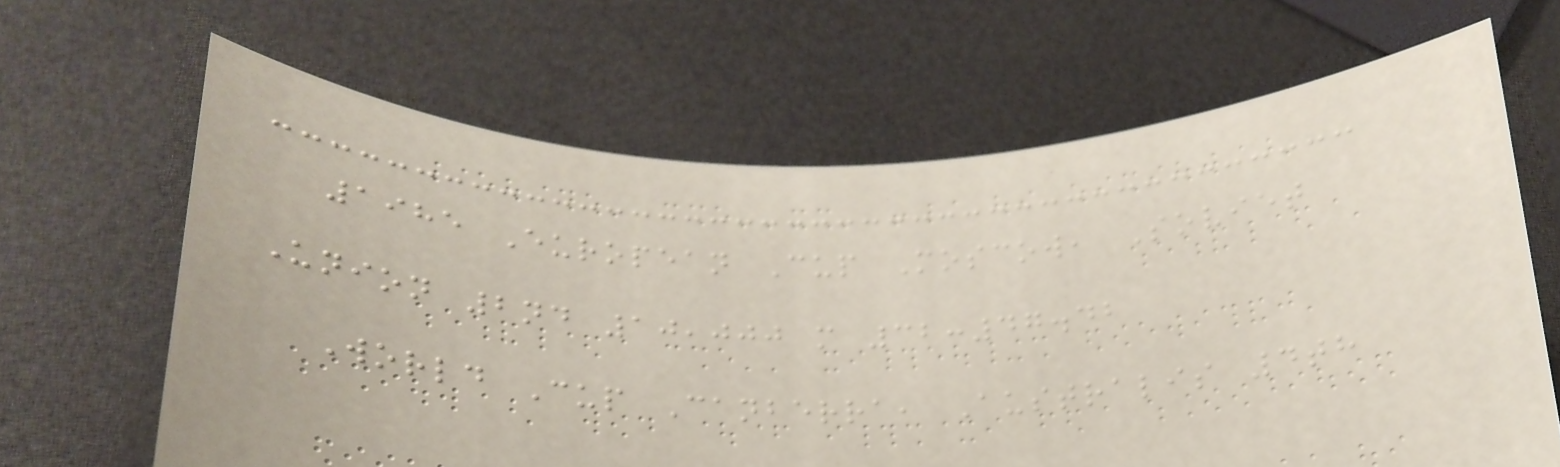1985 European Cup Moscow, Soviet
Union 2nd 10,000 m 32:47.42
World Cup Canberra, Australis 4th
